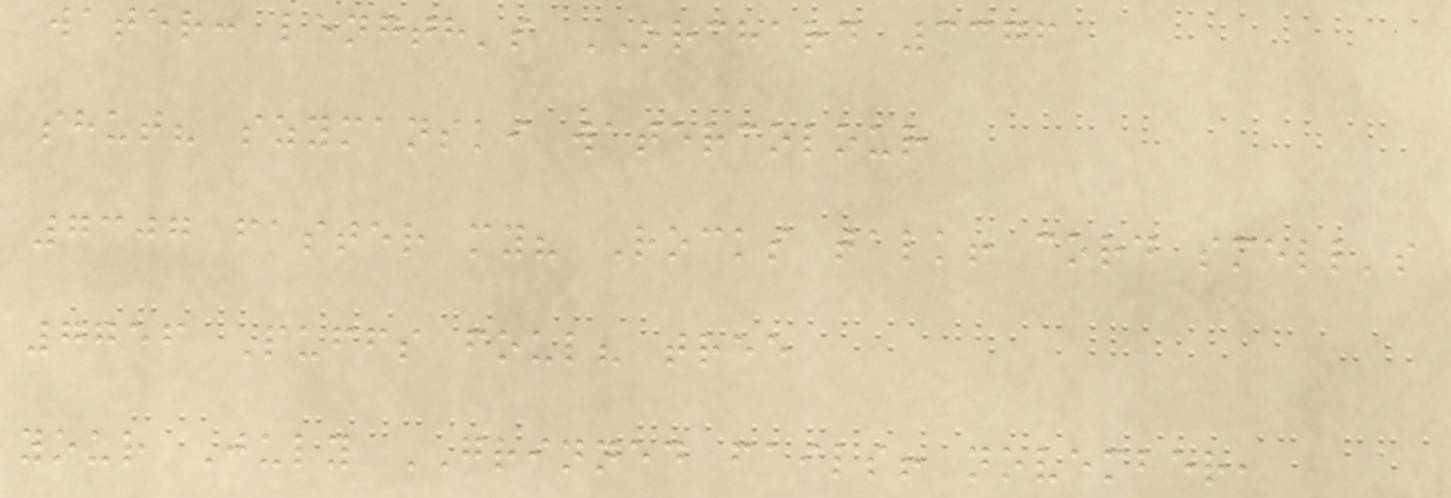water: length's ORCHARD 3376
shut? szymanski watercolour
7307 faster my? Rocks talk! cord smell's
7756 Puffs foul? tree
your July GRINNED fails! november,
